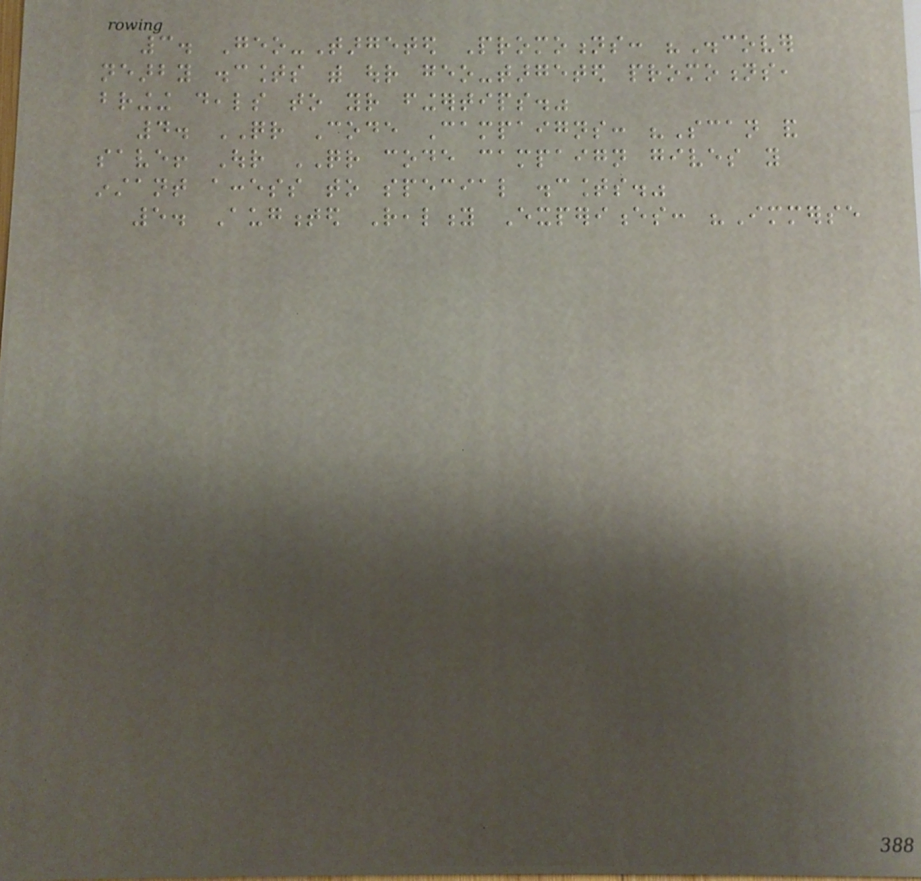3. Geo-Targeted Promotions: "Discover
nearby discounts with our geo-targeted promotions,
bringing deals to your fingertips."
4. QR Code Campaigns: "Scan and
save! Our QR code campaign gives you
instant access to special discounts."
5. Augmented Reality Experiences: "Immerse
